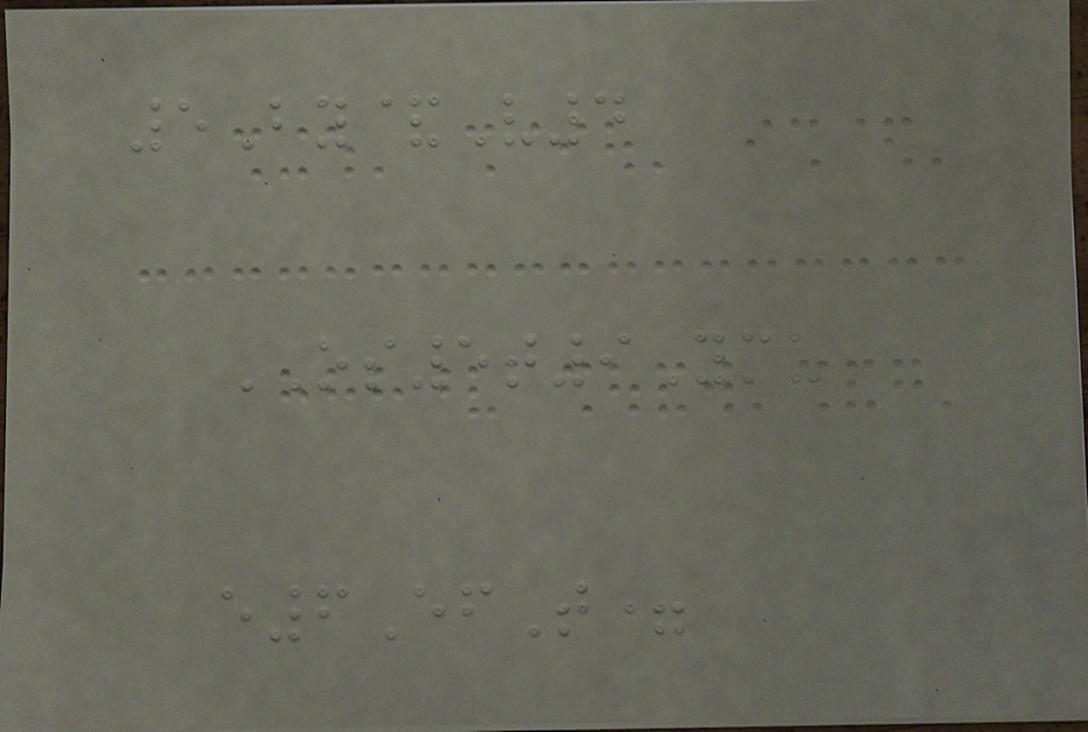5By&V4
OS5t9Ymu
e6EfT=
